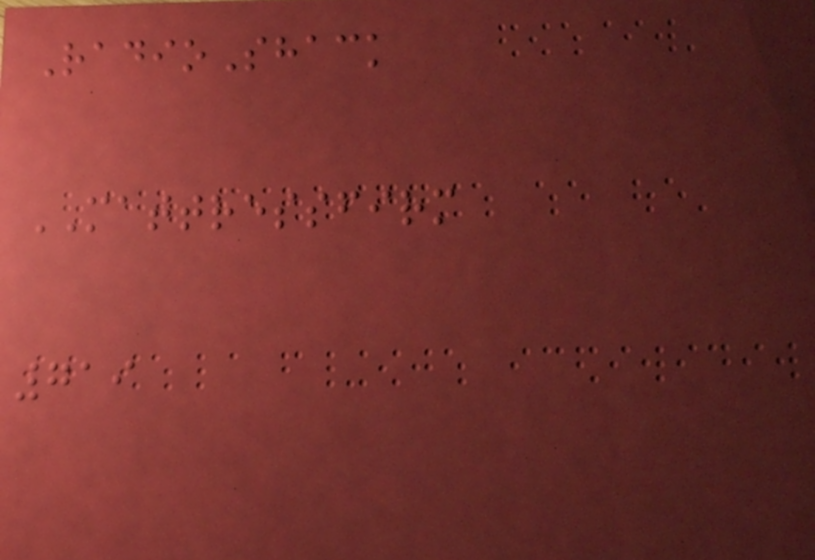RadioShack
MATTRESSFIRM
719
